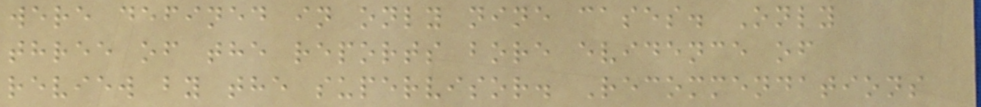were defined in only nine cases. Only
three of the reports bore evidence of
review by the supervisor. Recommendations
